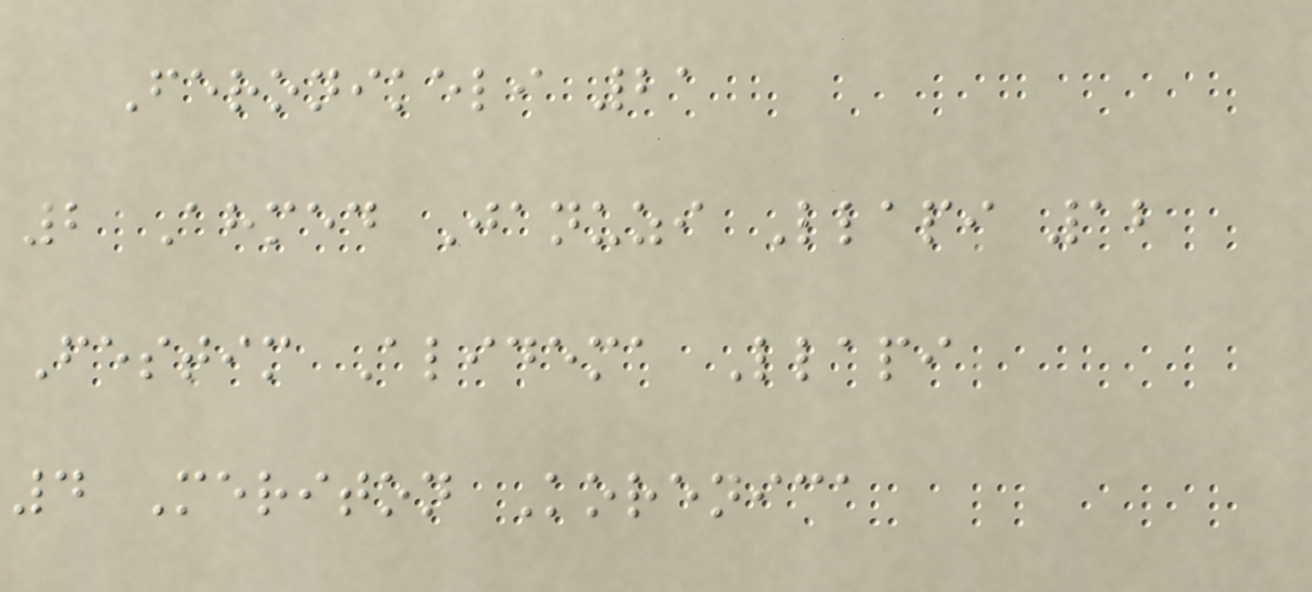Feronikeli 21
2 Ahmed Januzi Llapi 12
Festim Alidema Llapi
4 Meriton Korenica
